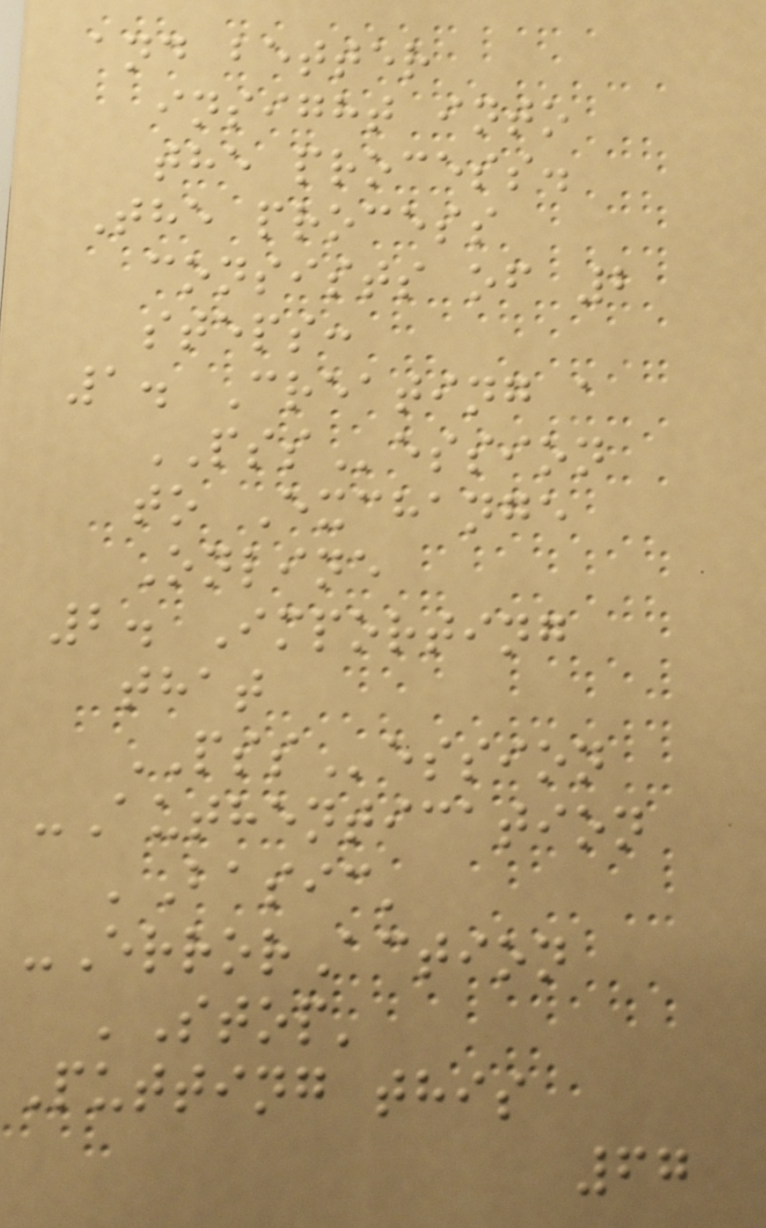and better
insight into
the process.
The process
consists of 2
steps:
1. Creating a
PSSession
to Exchange
Online
2. Importing
that
PSSession
-Authentication
'Basic'
-ErrorAction
'Stop'
Putting this
67
